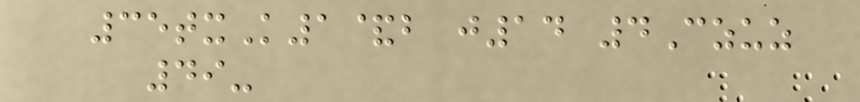35txK1&b j14 4Czuz
49-
